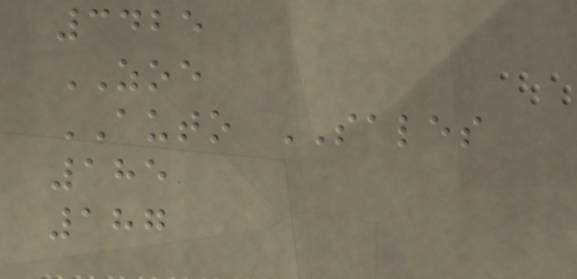3425
ZOE
AUTO SALES
185
187
